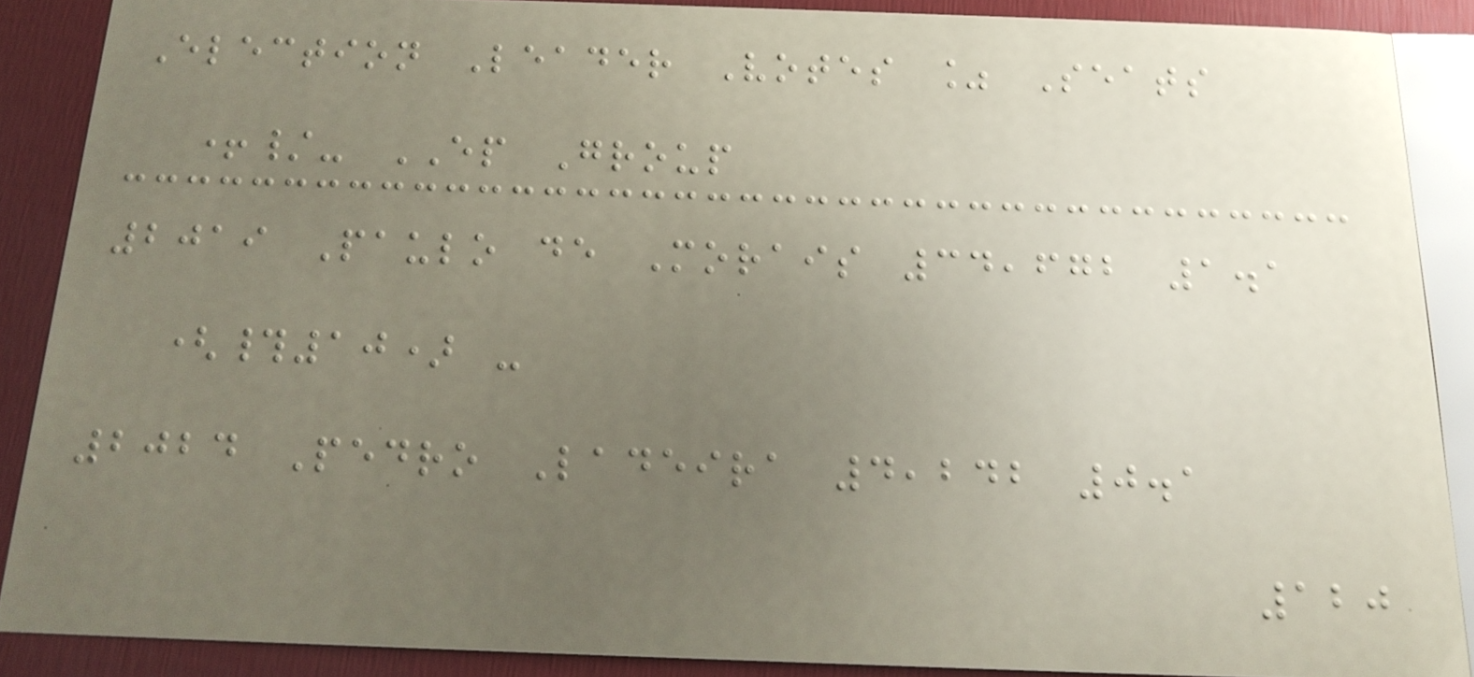Election Leader Votes % Seats
+/- EP Group
2019 Paulo de Morais 34,672 1.1
(#10) -
2024 Pedro Ladeira 4,242 0.1
120
